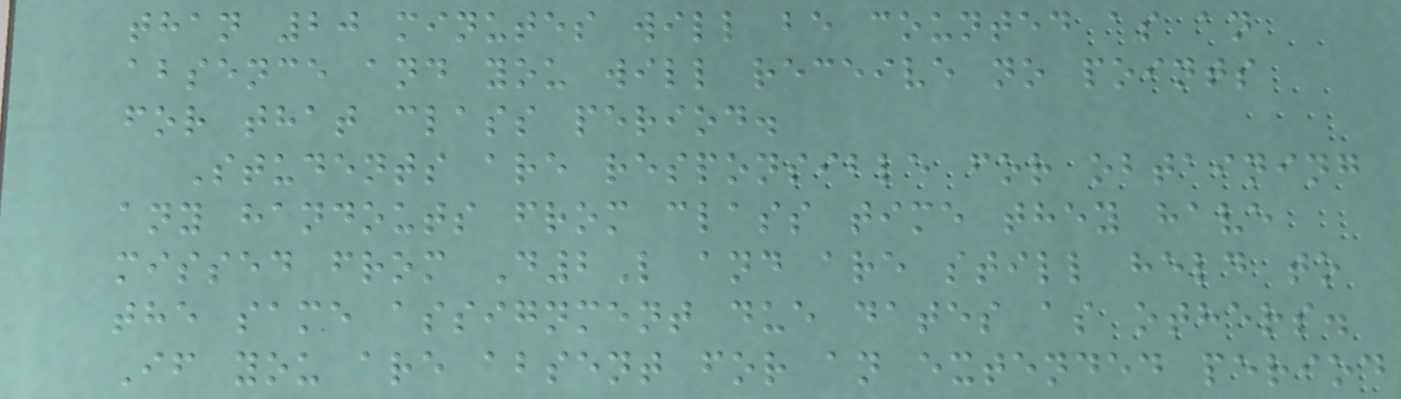than 20 minutes will be counted as an
absence and you will receive no points
for that class period.
Students are responsible for obtaining
any handouts from class time they have
missed from D2L and are still held to
the same assignment due dates as others.
If you are absent for an extended period
